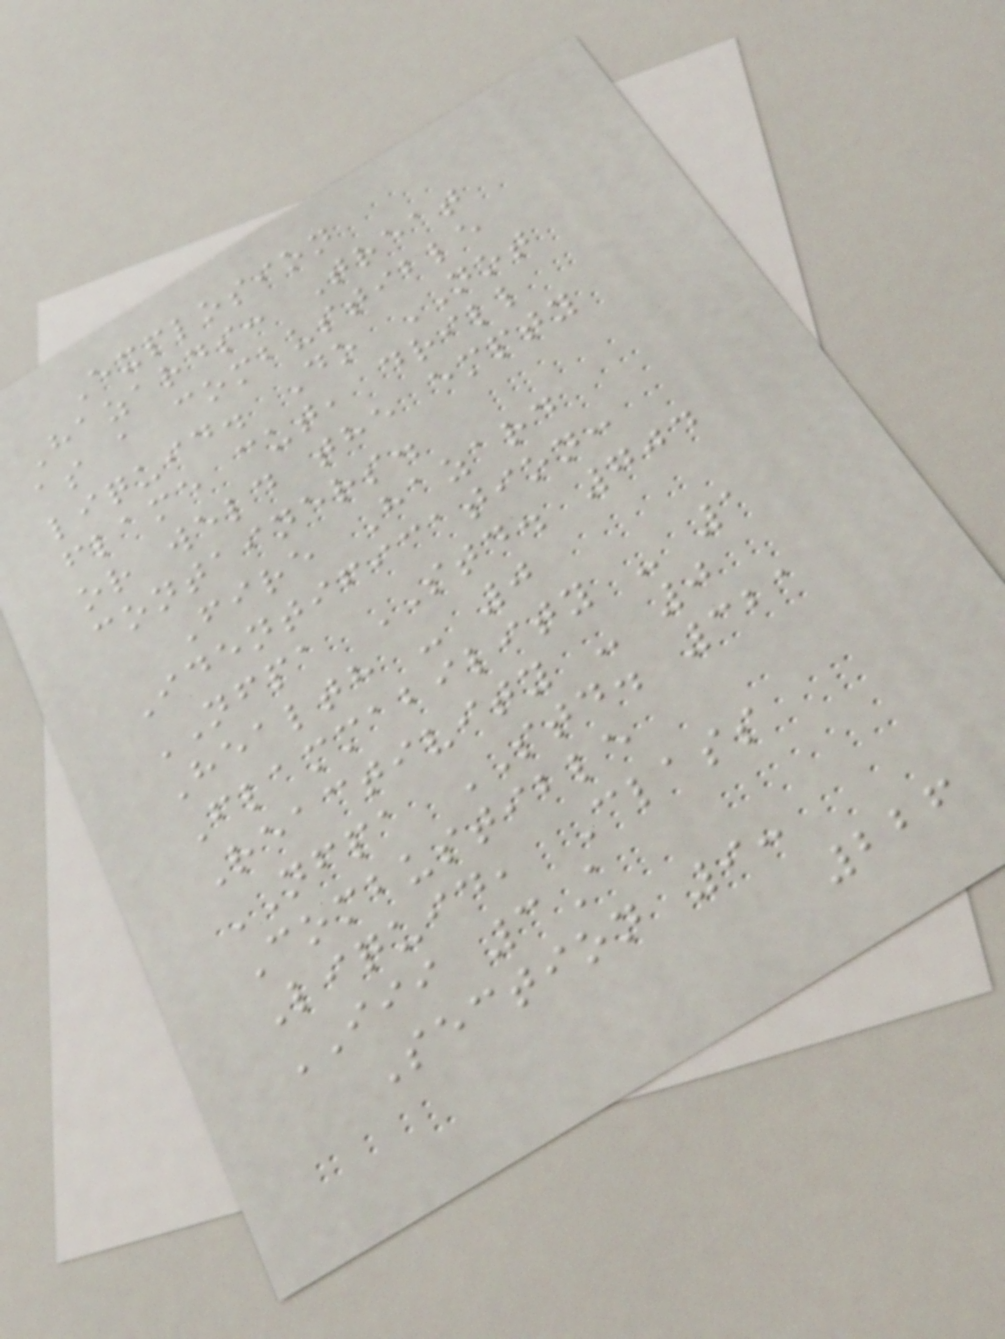Explosion
Hazards: Treat
as a combustible
liquid. Do NOT
flame cut, drill
or weld the empty
containers.
Fire Hazard
Identification:
NFPA STD. 704
Health - 0
Flammability - 1
Reactivity - 0
NFPA STD. 321
Combustible
Liquid, Class
III 3A
Section 9:
226
